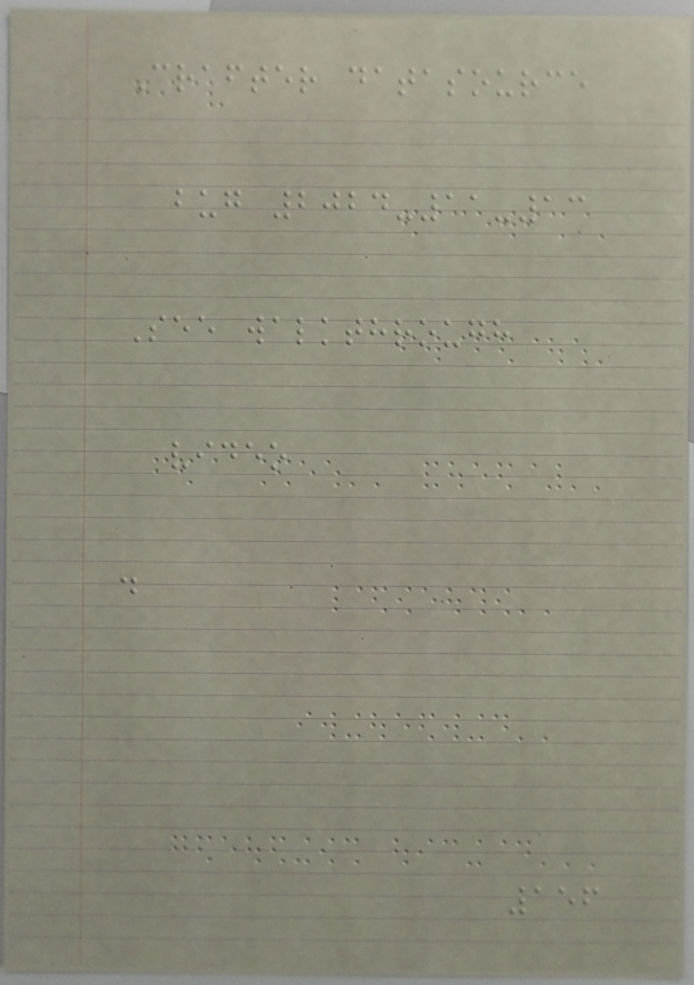Crafter datasource
bug 2024-11-13
See walkthrough
video
.
156
